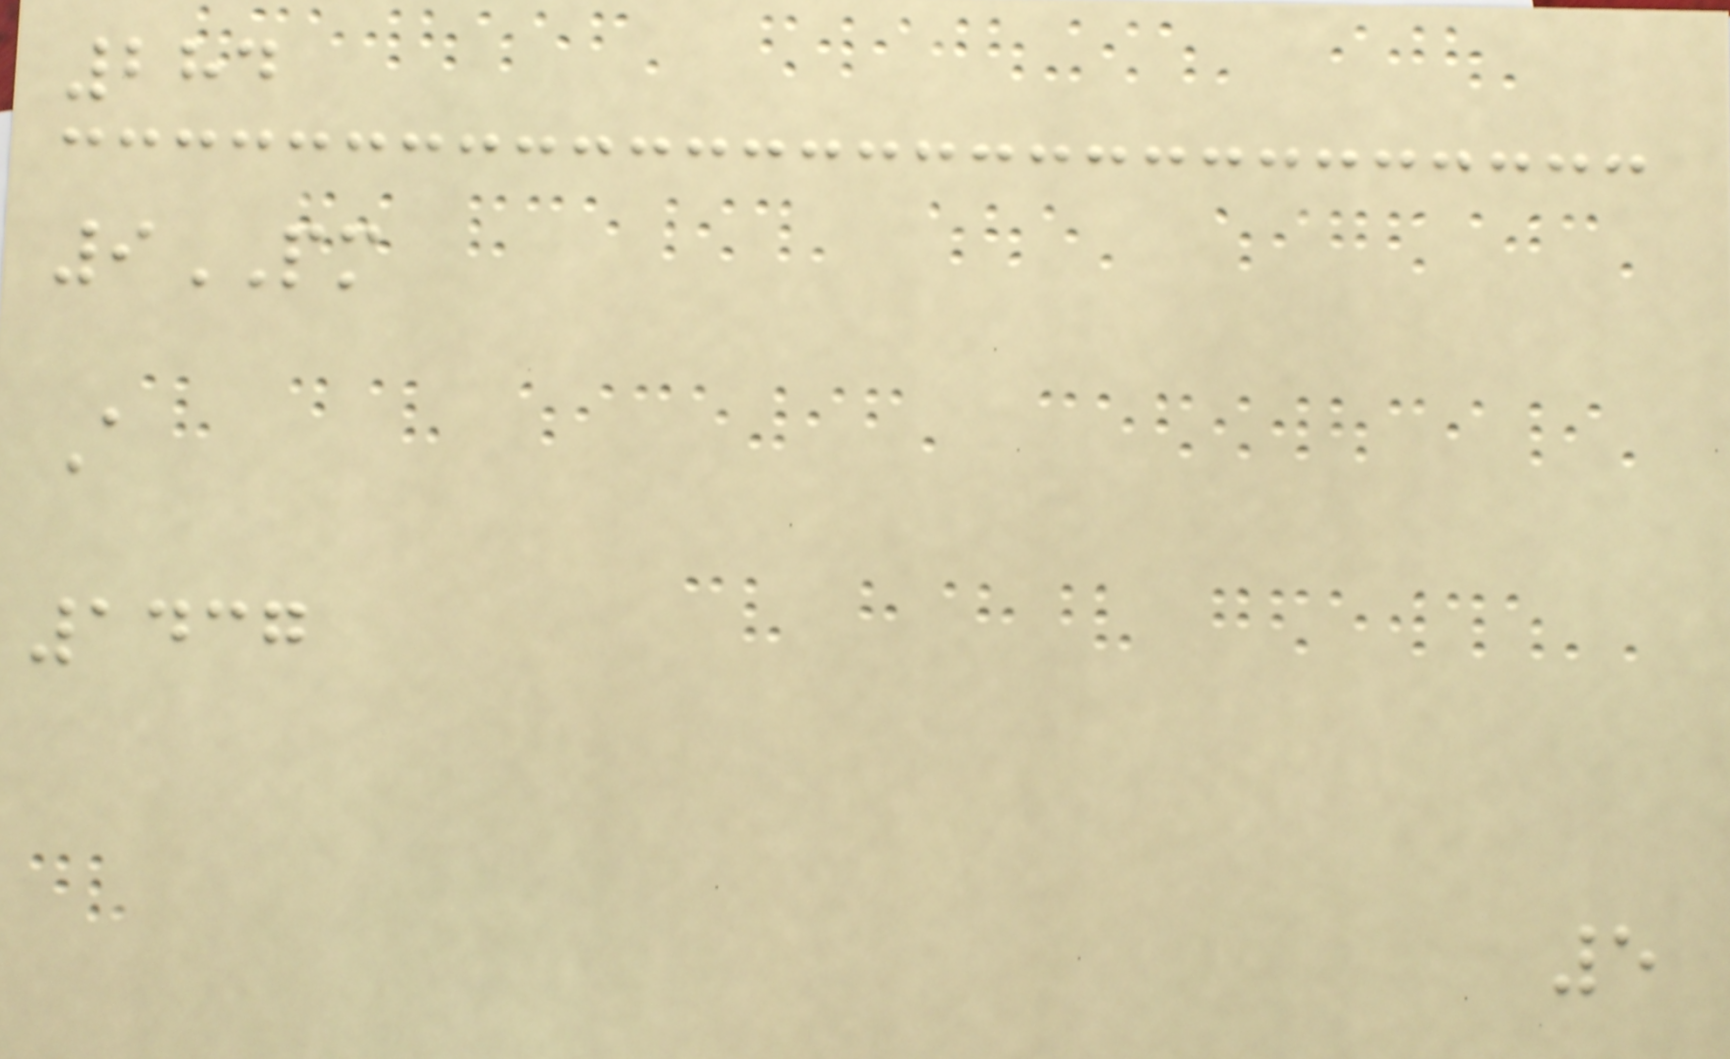284
9PM
A
1437
5
